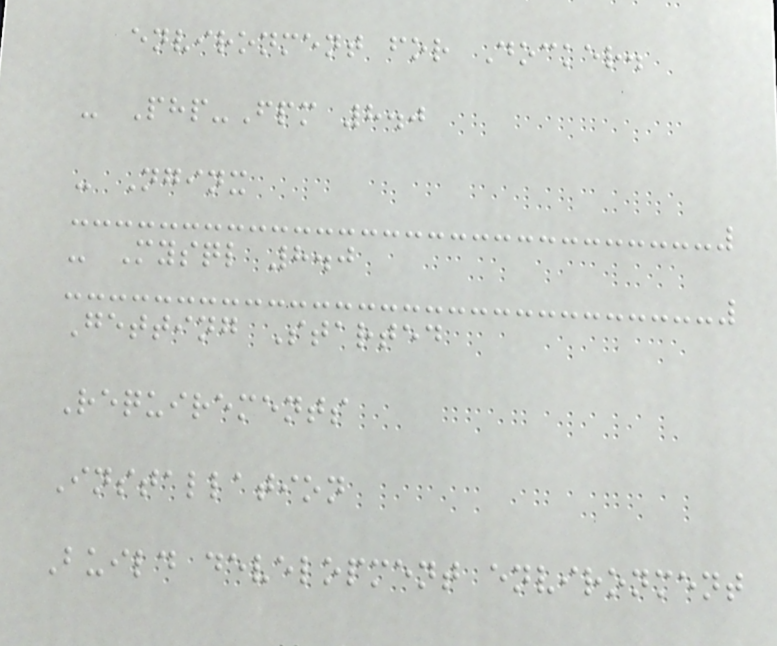environment for Docker.
- Php-Fpm 8.0
- Nginx
- Mysql 8.0
Getting Started
Requirements
Installation
Build development environment
